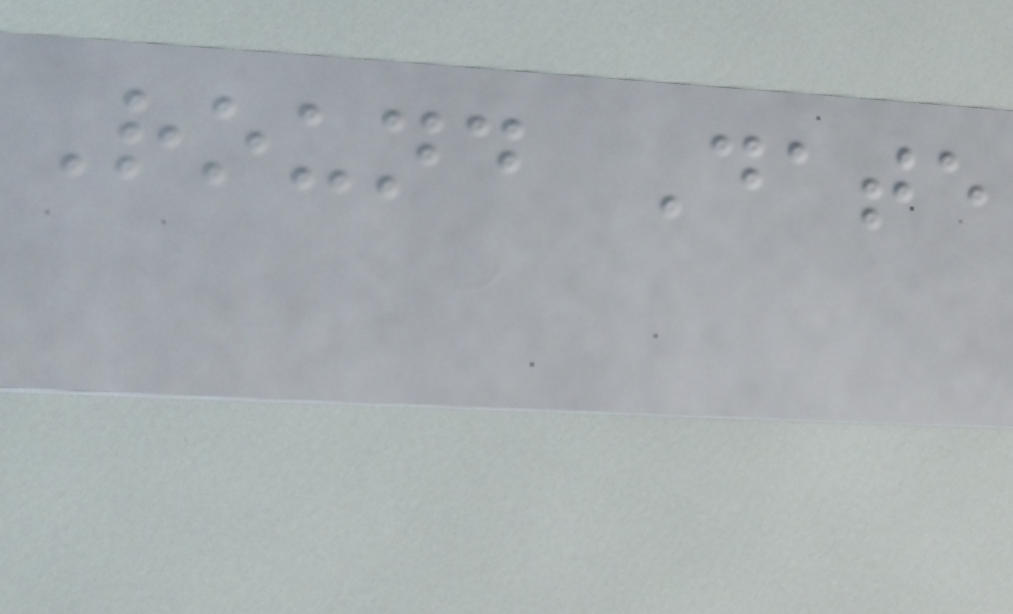Round Date
